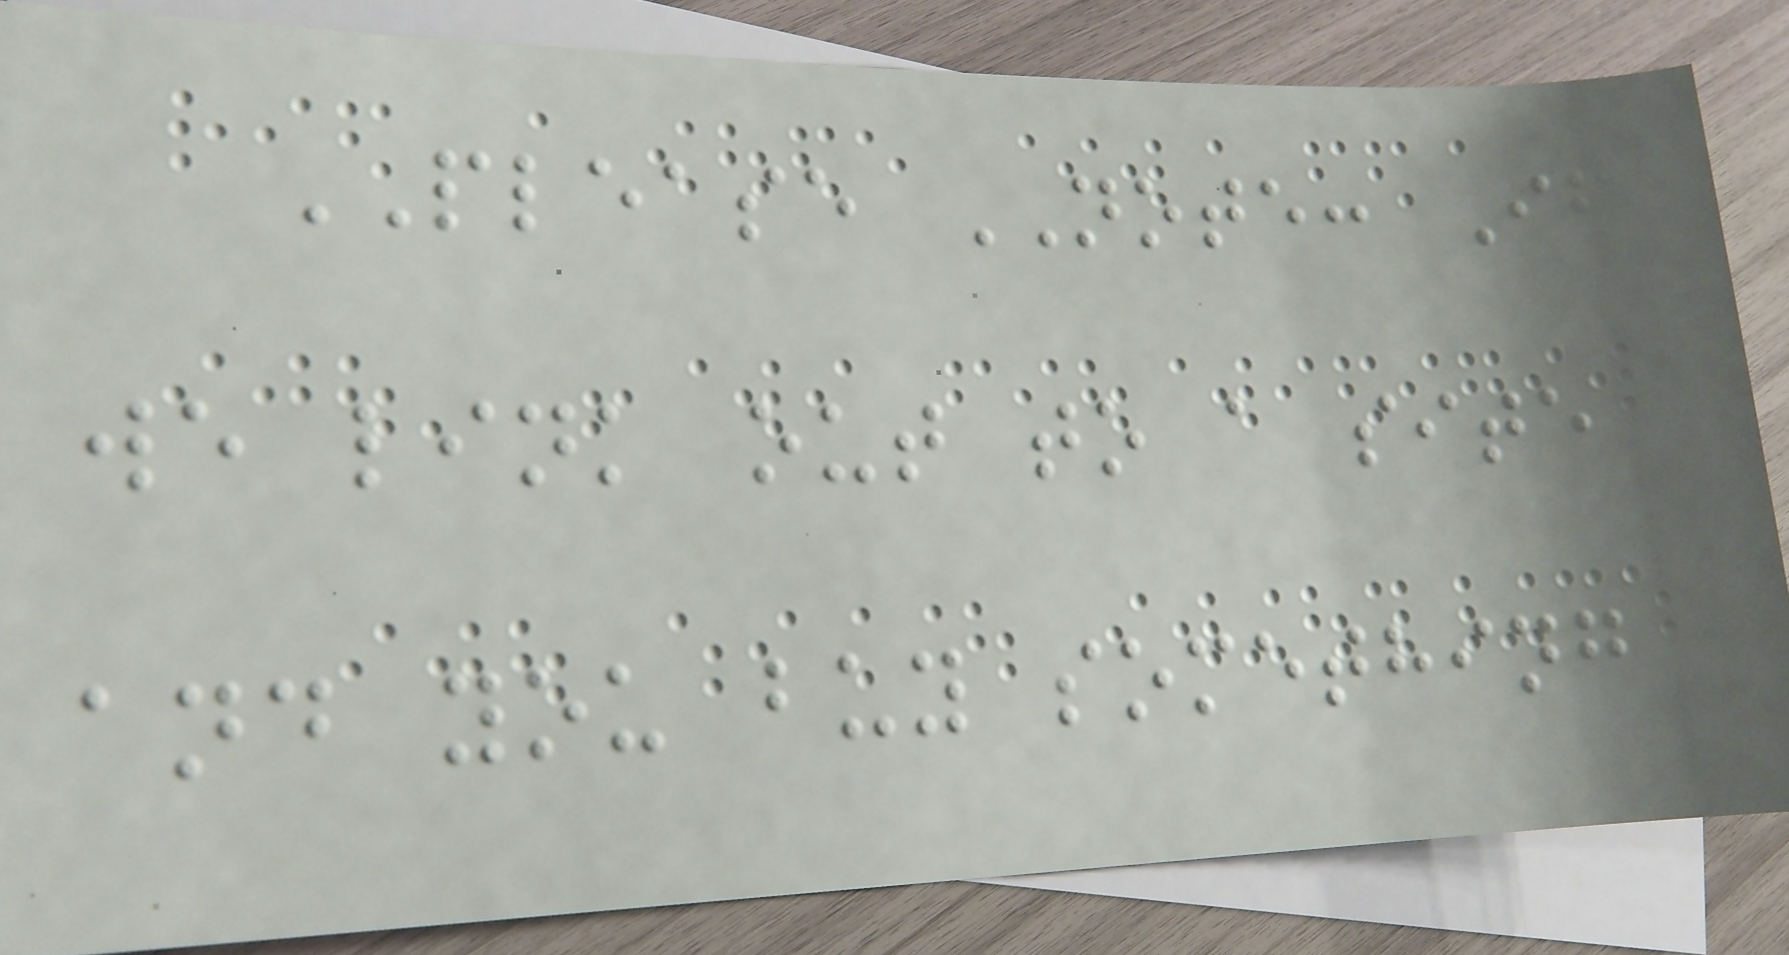PLEASE NOTE: If
we link out to a site
and you buy something
